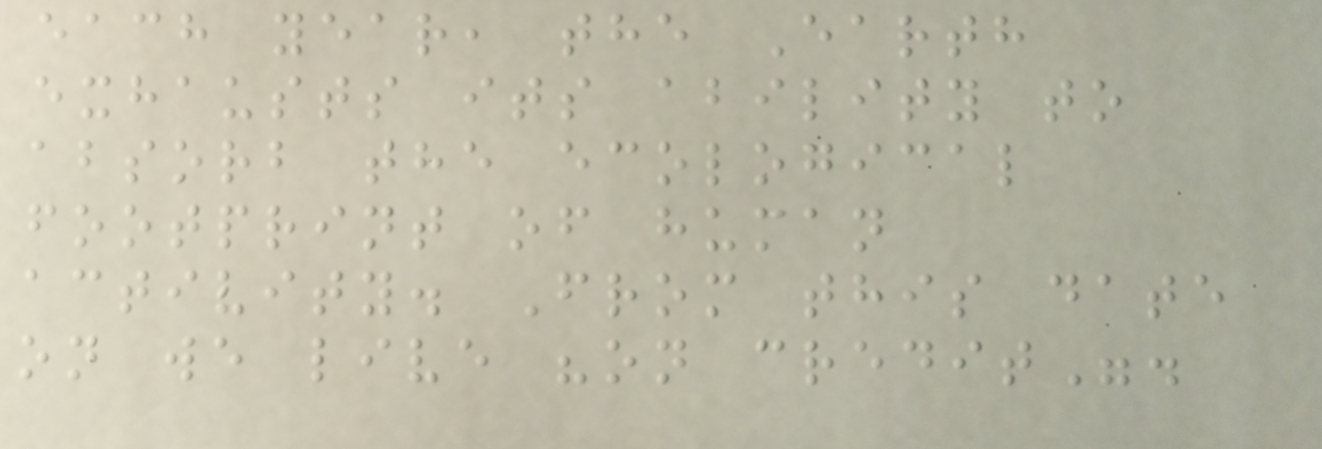each year, the Earth
exhausts its ability to
absorb the ecological
footprint of human
activity. From this date
on we live "on credit".
